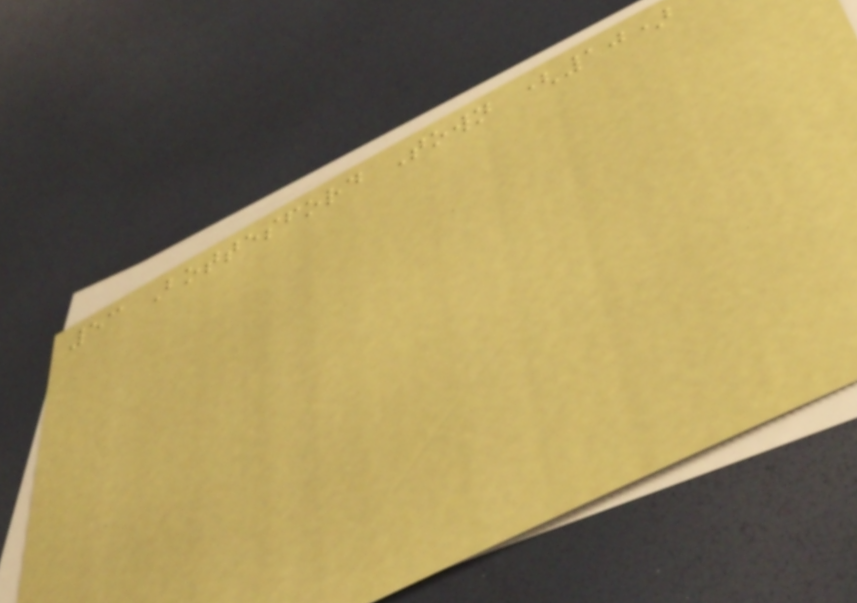53 Bottesford Town (10)
